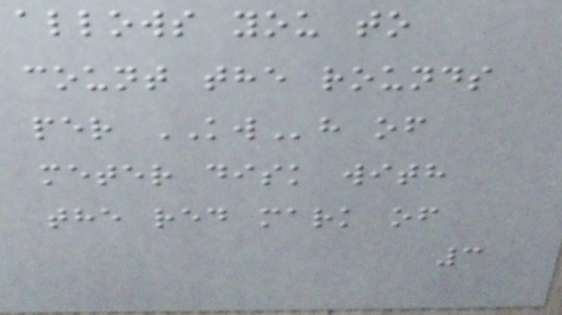allows you to
count the rounds
per KWh of
meter disk with
the red mark of
3
